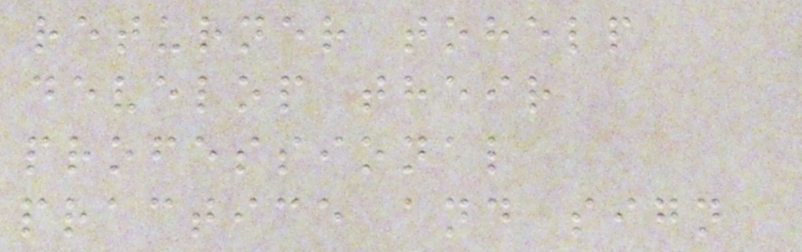returner tohelp
develop their
professional
practice and sign
